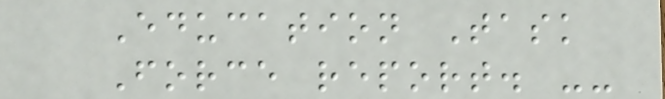Education Task
Force report. --
